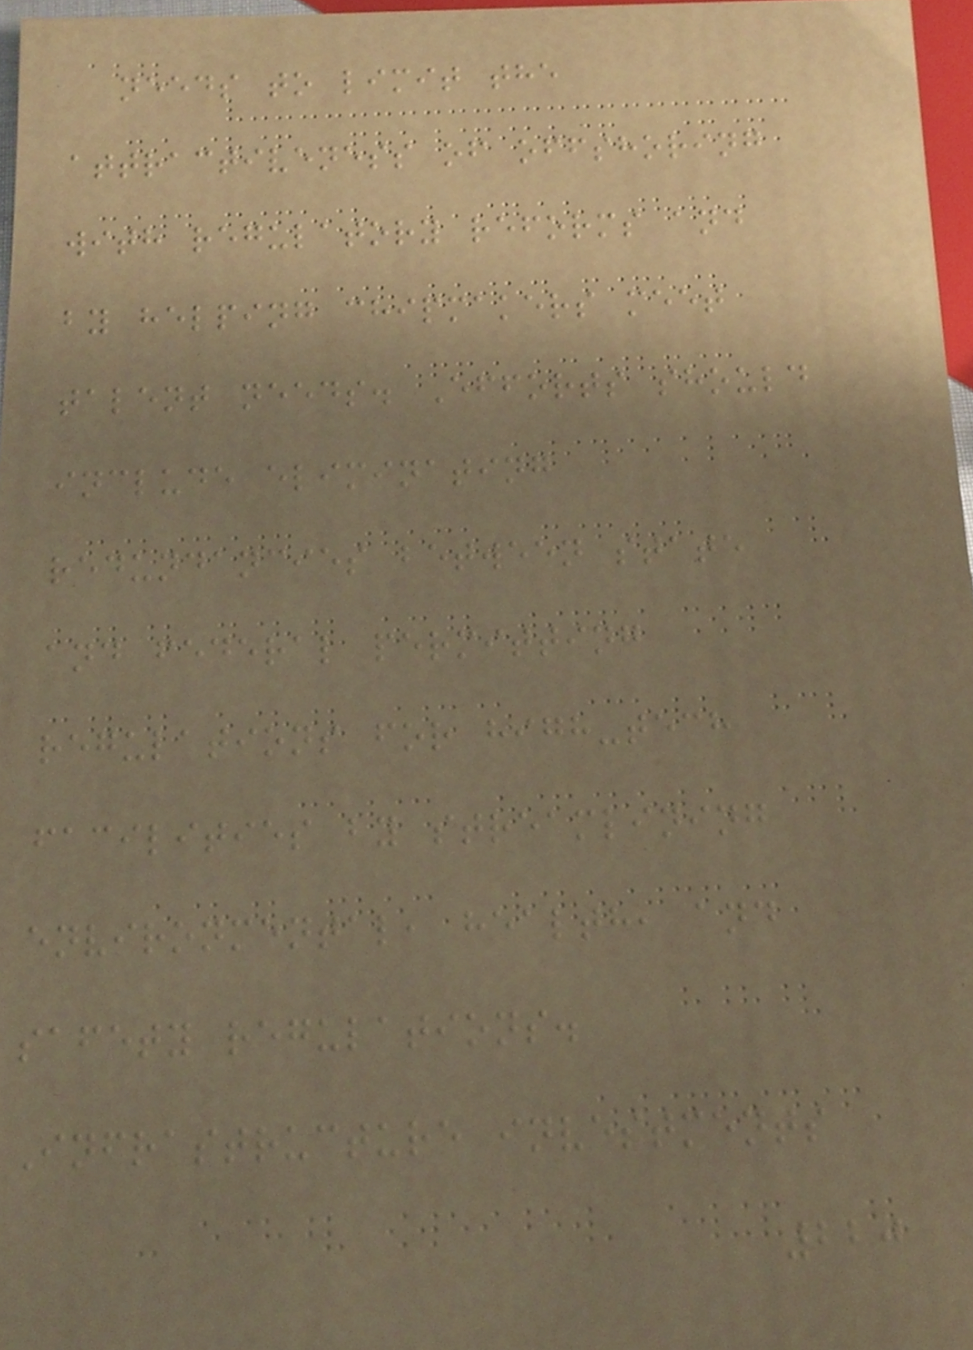needs to limit the
attractiveness of offshoring
with regulatory reforms and
by helping chipmakers meet
talent needs. Efforts should
include eliminating
redundancies between state
and federal permitting
regulations for high-tech
facilities by streamlining
environmental, health, and
safety regulations.
Infrastructure investments
220
